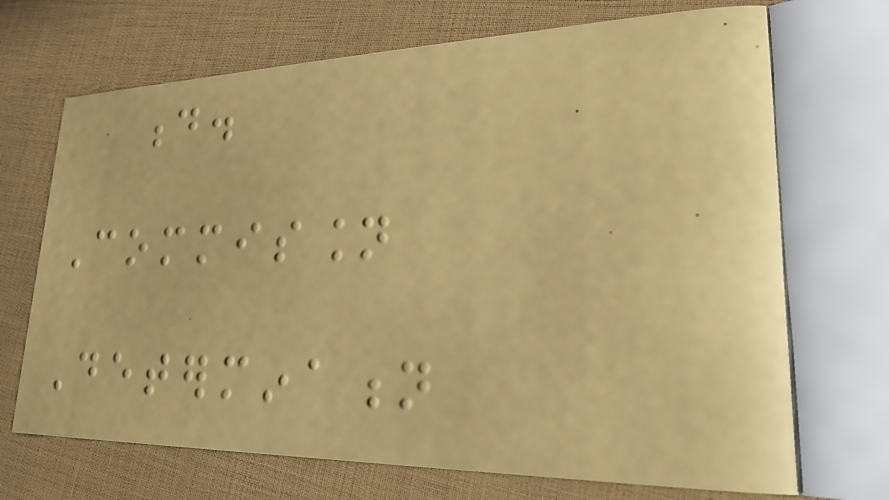d.
Commission
Determination
